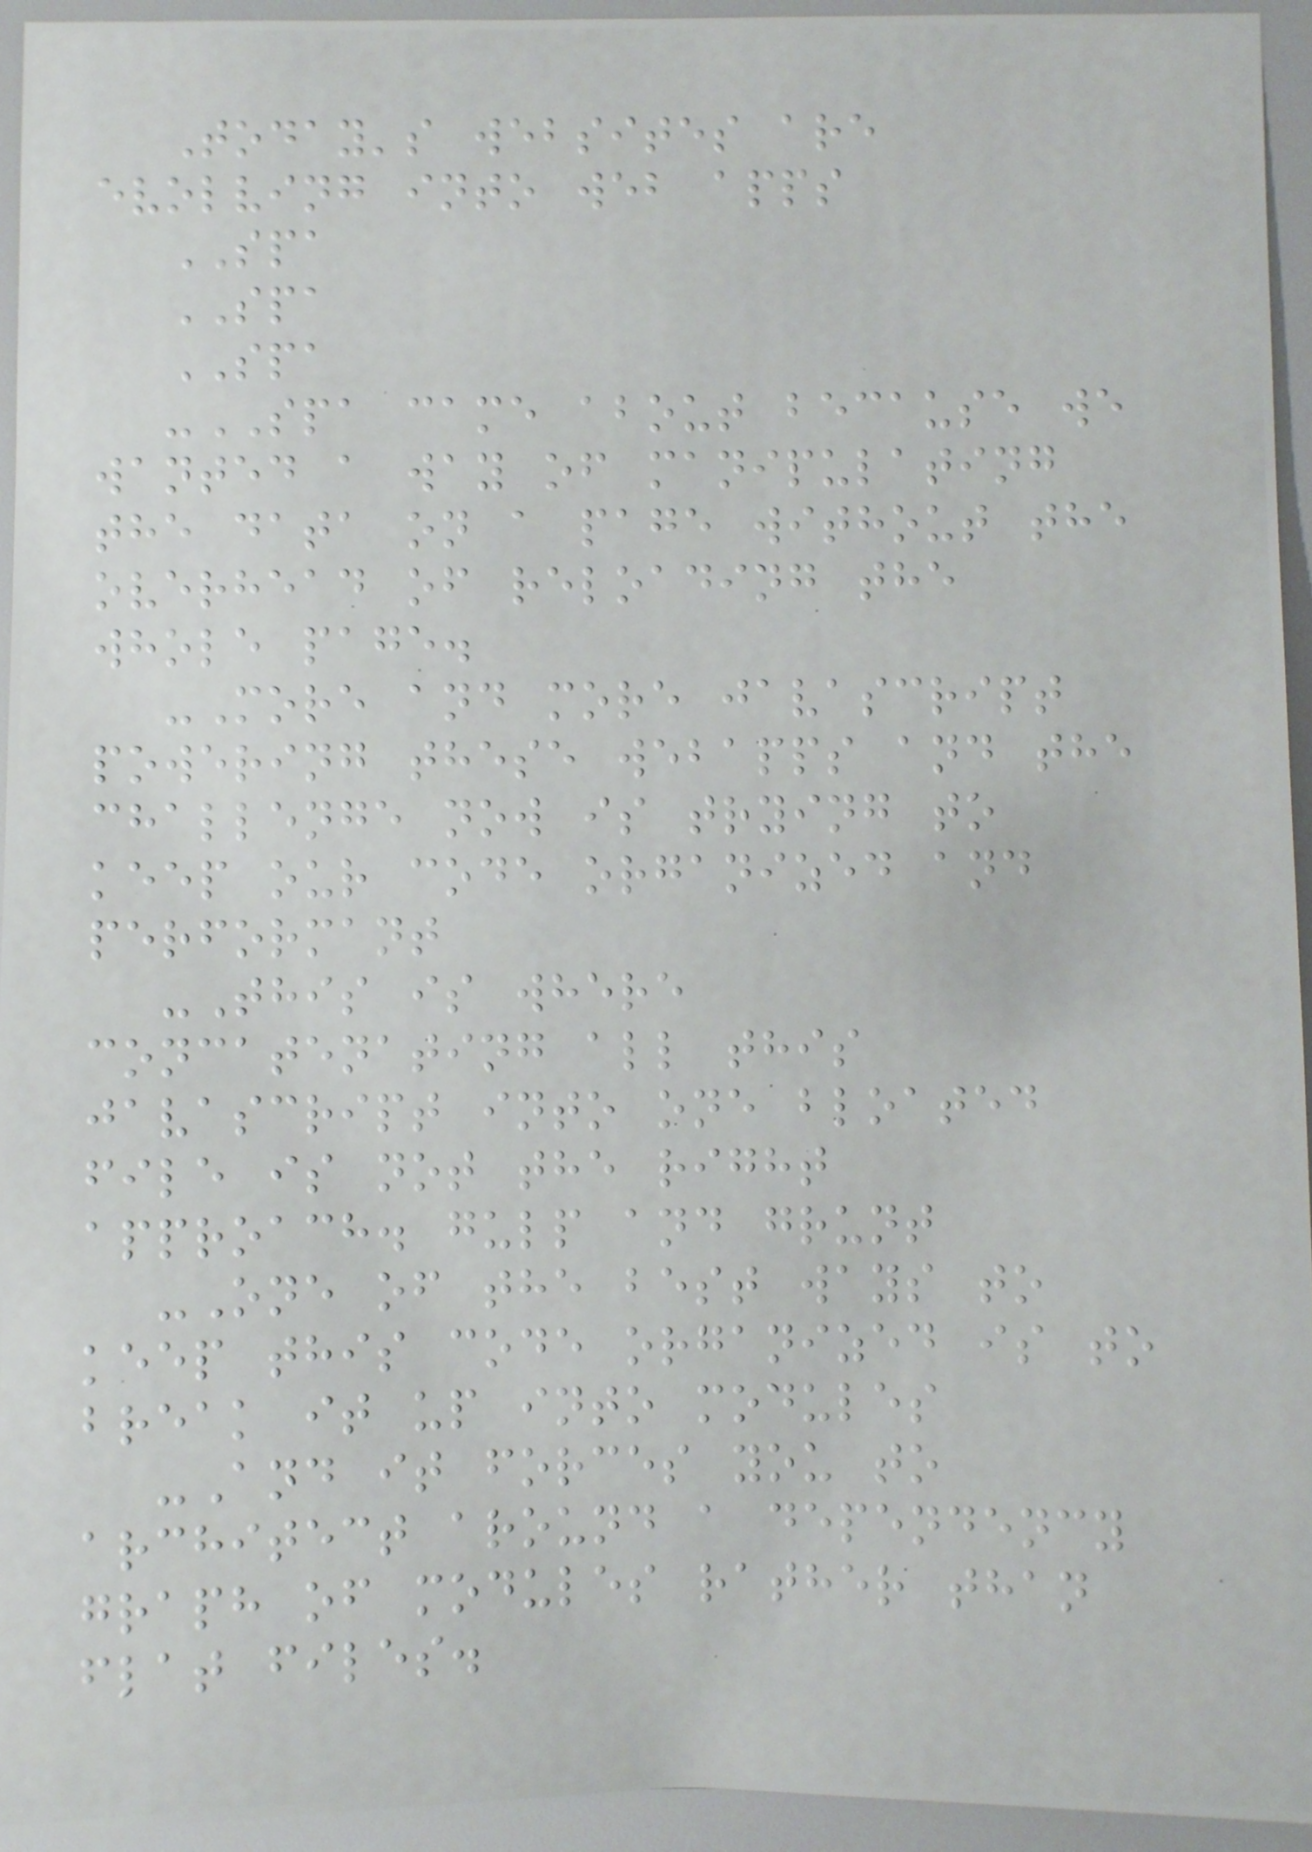Today's websites are
evolving into web apps
SPA
SPA
SPA
-SPA came about because we
wanted a way of manipulating
the data on a page without the
overhead of reloading the
whole page.
-More and more javascript
powering these webapps and the
challenge now is trying to
keep our code organized and
performant
-This is where
concatenating all this
javascript into one bloated
file is not the right
approach. gulp and grunt
-One of the best ways to
keep this code organized is to
break it up into modules
-And it forces you to
architect around a dependency
graph of modules rather than
flat files.
